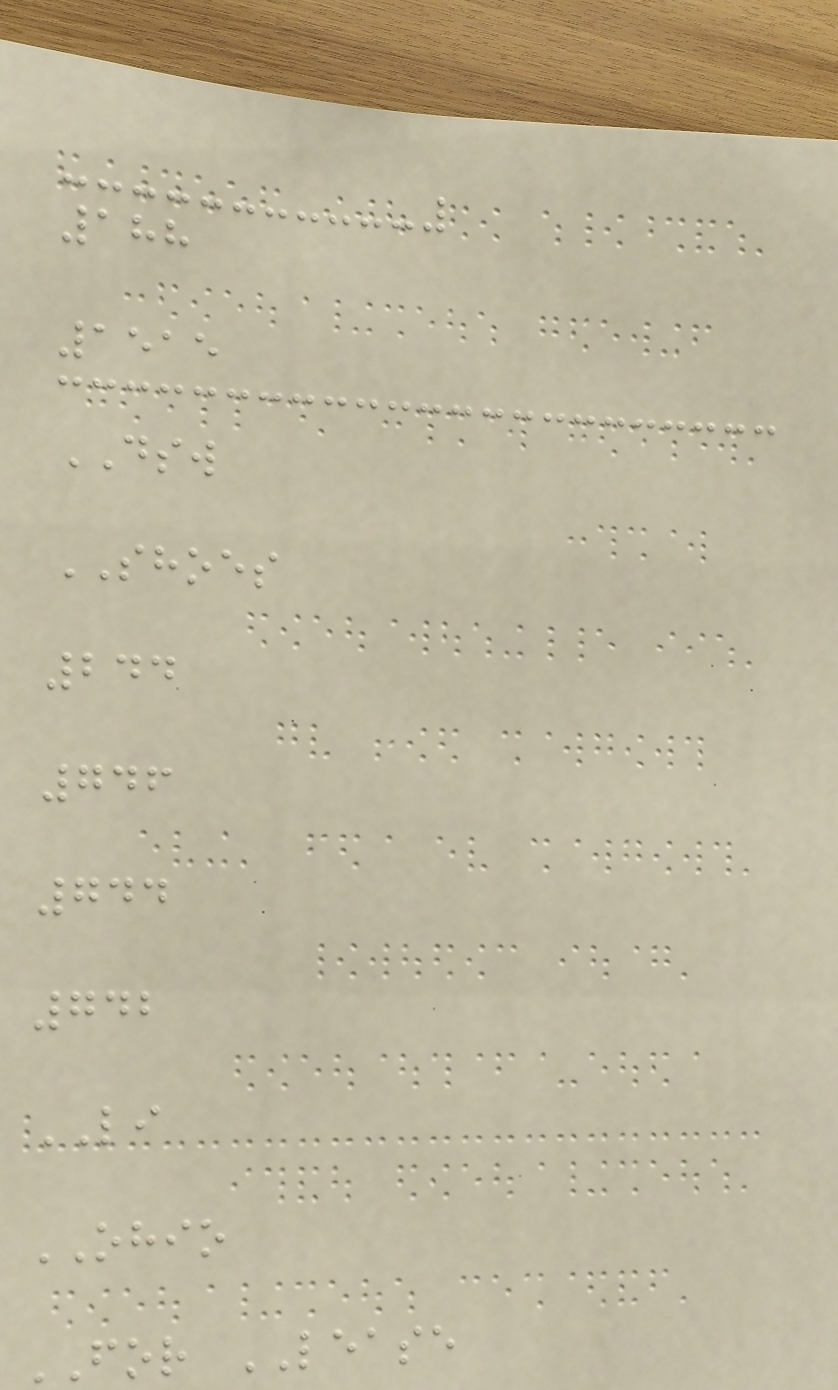188
1515
DSW
SHOES
244
746
744
742
LI
OHIO
FOR LEASE
